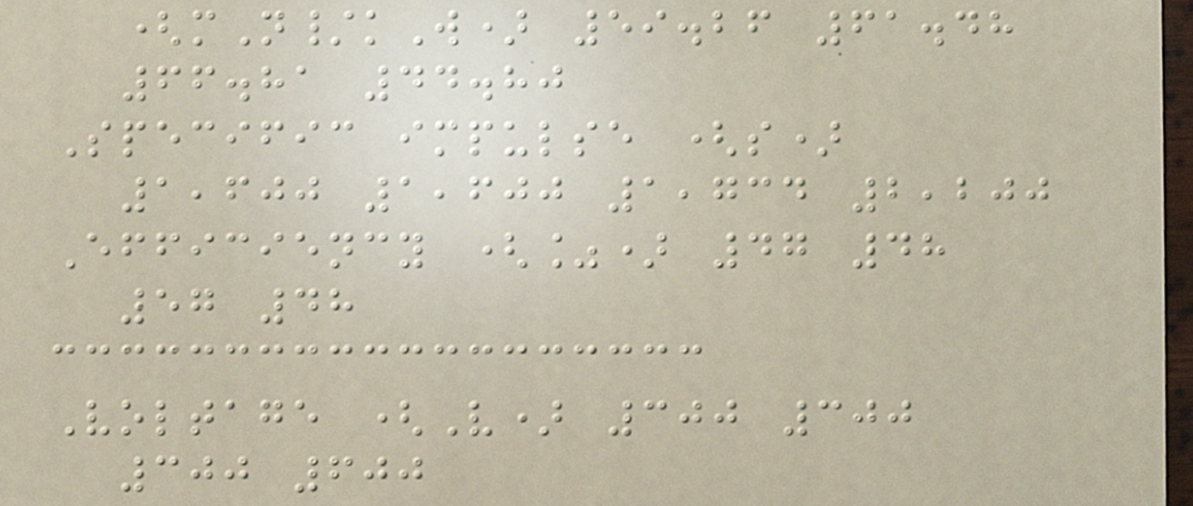(mN/kW) 59.26 61.48
66.81 44.80
Specific impulse (s)
1,600 1,600 1,734 2,200
Efficiency (%) 47 48
57 48
Voltage (V) 300 300
300 600
